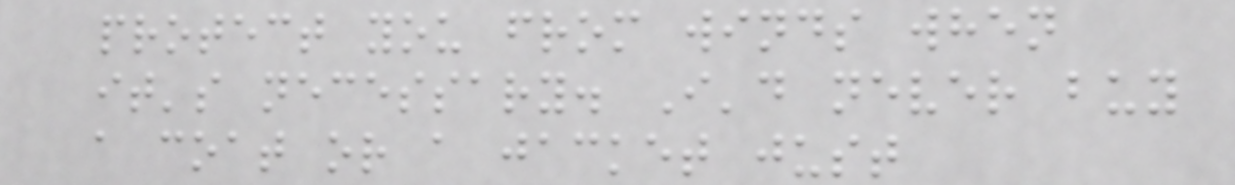protect you from winds when
it's necessary. I'd never buy
a coat or a jacket just
